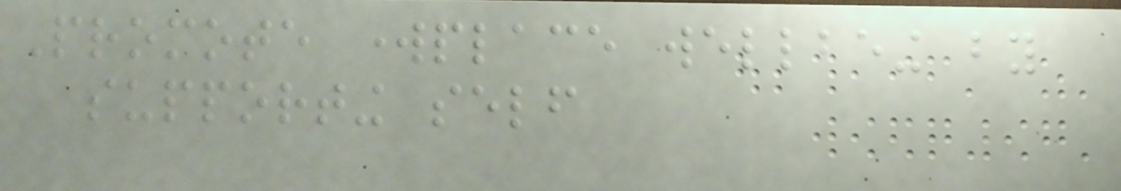Promote workplace wellbeing by
supporting self
